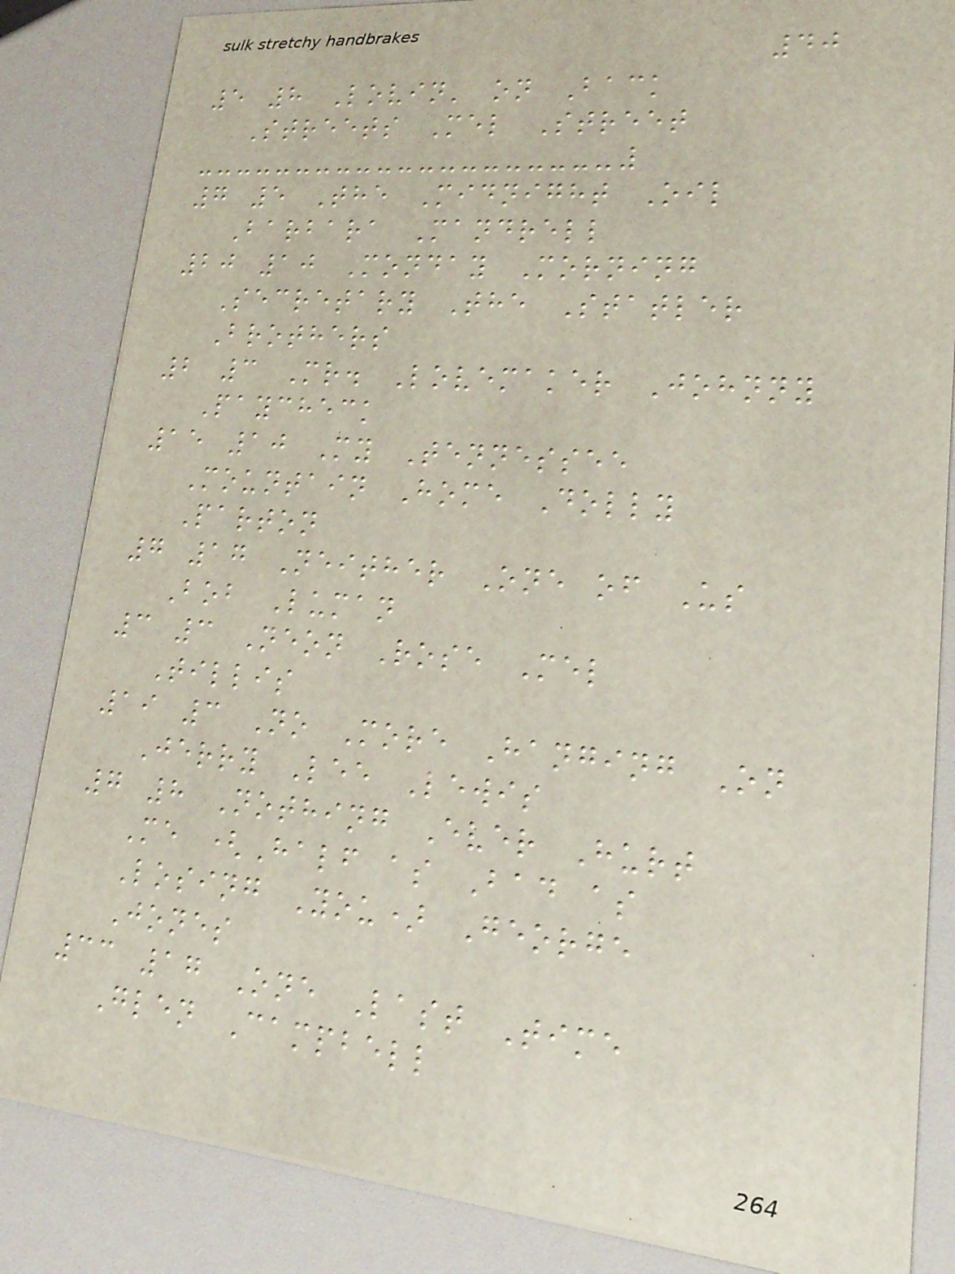40
5 8 Lovin' on Back
Streets Mel Street
7 5 The Midnight Oil
Barbara Mandrell
20 10 Monday Morning
Secretary The Statler
Brothers
2 3 Mr. Lovemaker Johnny
Paycheck
15 10 My Tennessee
Mountain Home Dolly
Parton
7 17 Neither One of Us
Bob Luman
3 3 Neon Rose Mel
Tillis
19 3 No More Hanging On
Jerry Lee Lewis
7 8 Nothing Ever Hurt
Me (Half as Bad as
Losing You) George
Jones
33 17 One Last Time
Glen Campbell
